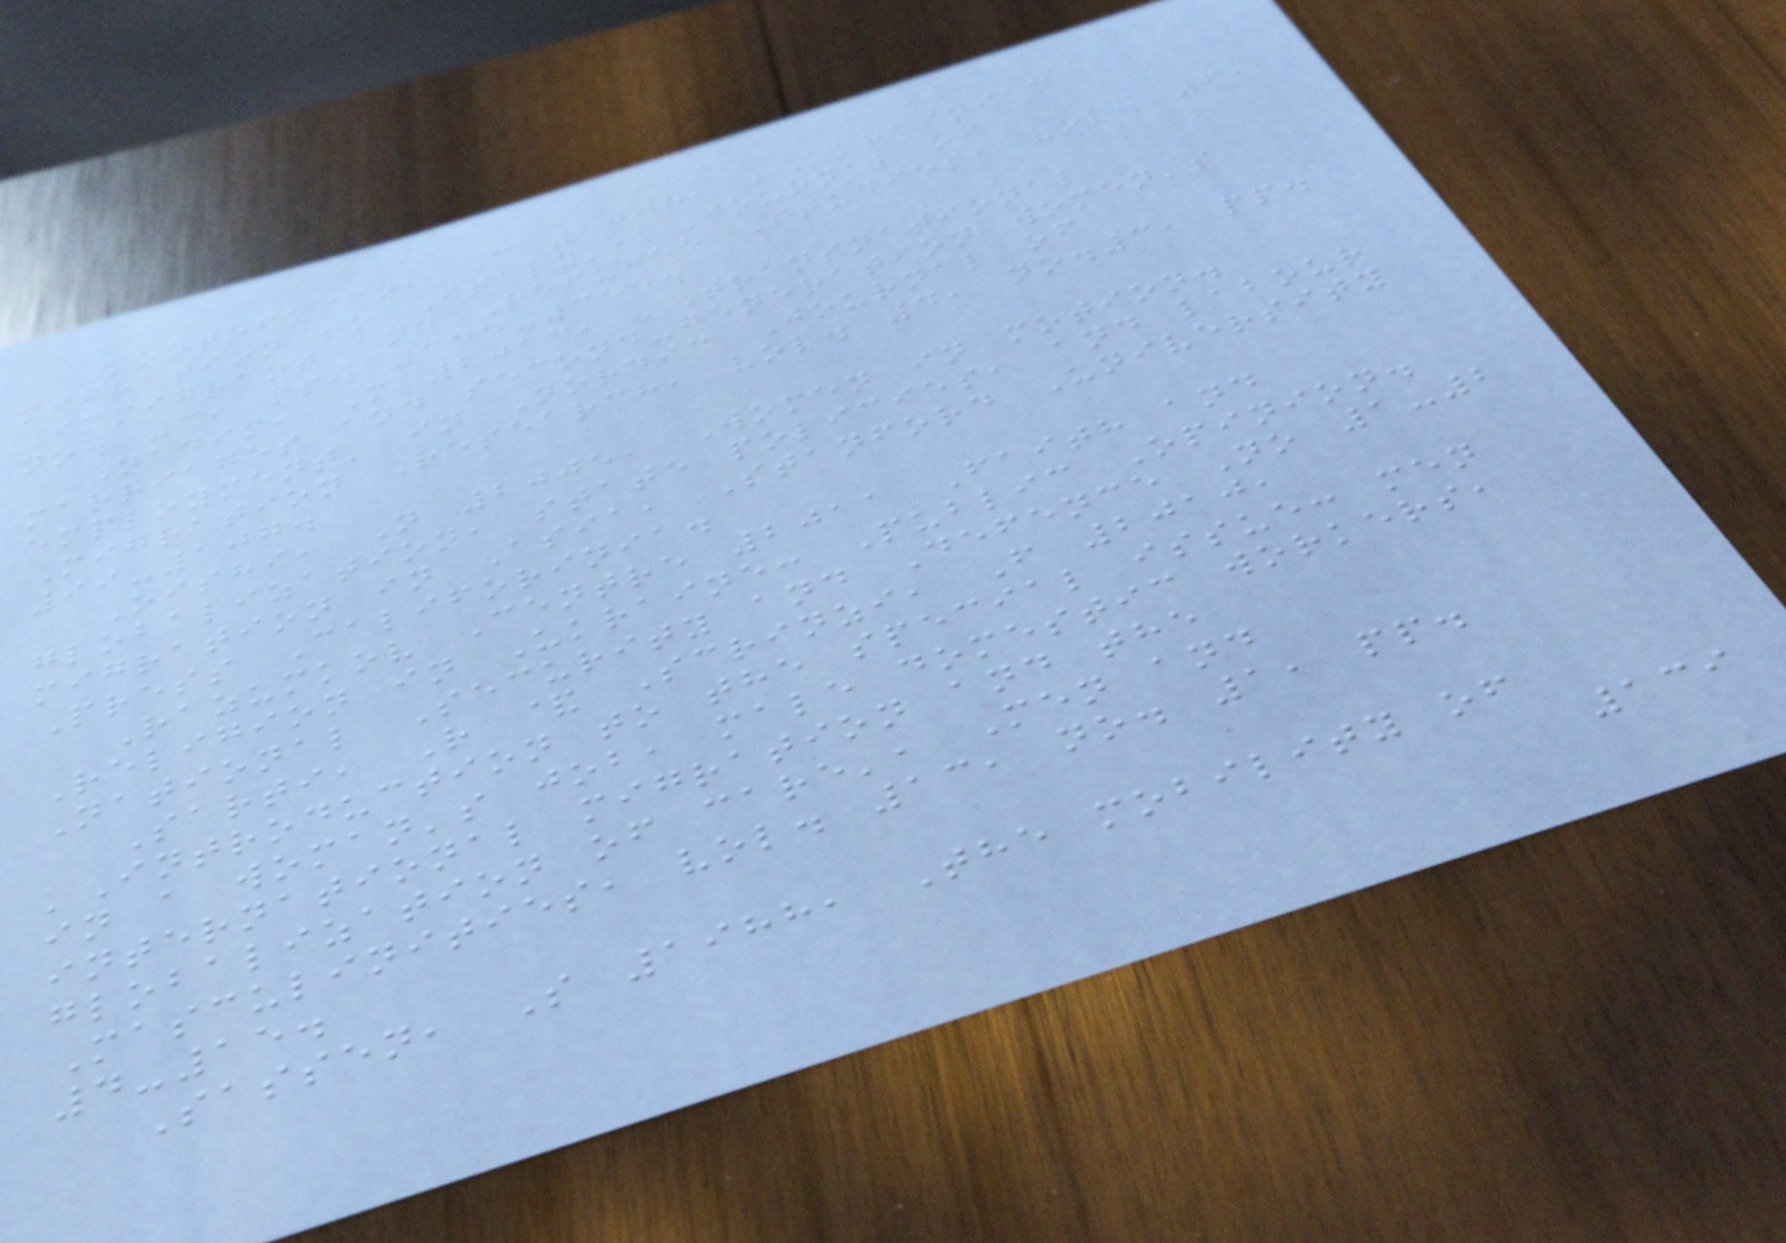Montefusco, C 2008, 'Ukrainian
migration to Italy', Journal of
Immigrant and Refugee Studies, vol. 6,
no. 3, pp. 344-355.
Nadim, M 2014, 'Transnational
marriages and second-generation women's
employment' in Nordic Journal of
Migration Research, vol. 4, no.3, pp.
99-107.
Oishi, N 2005, Women in motion.
globalization, state policies, and labour
migration in Asia, Stanford University
Press Califorinia.
Razumkov Centre 2011 Faith and
Religion in Ukraine: Public Opinion.
National Security and Defence No 1-2
Sarti, R & Scrinzi, F 2010,
'Introduction to the special issue: men
in a woman's job, male domestic workers,
international migration and the
globalization of care', Men and
Masculinities, vol. 13, no. 1, pp.
4-15.
Sassen, S 1988, The mobility of
139
